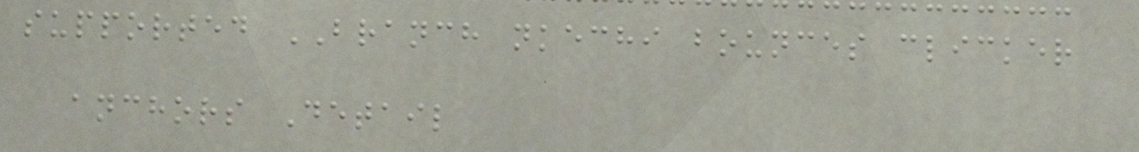supported BRANCH nkechi bounces clicker
anchors Detail
